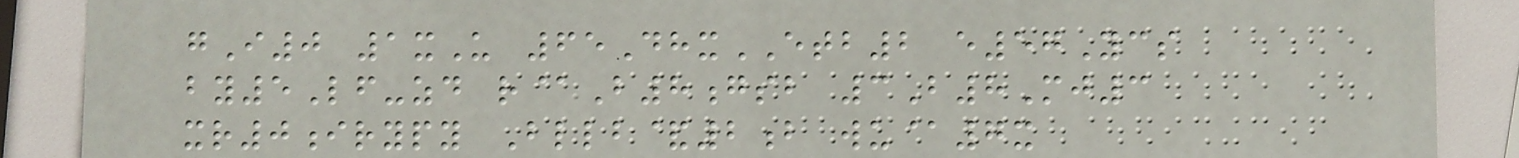gI0 1xU 65DhxETB2 e57Ycs
by5Lf-zd r@B8gsb 3B8Mj3
xr0irypy Bllb&2b wu@7x
